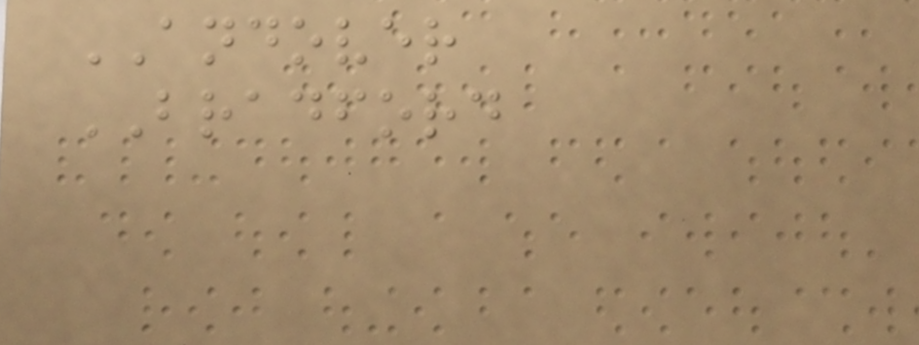ANDOVER
BRADFORD
